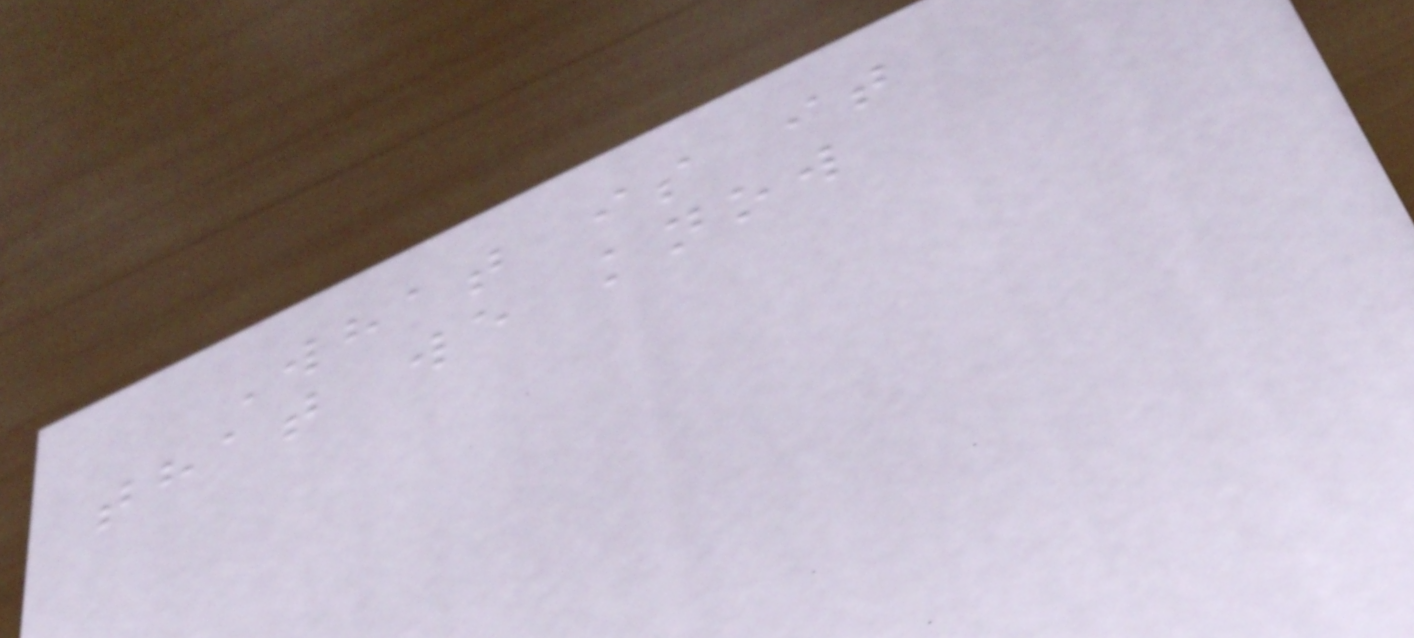What is it
that we know
